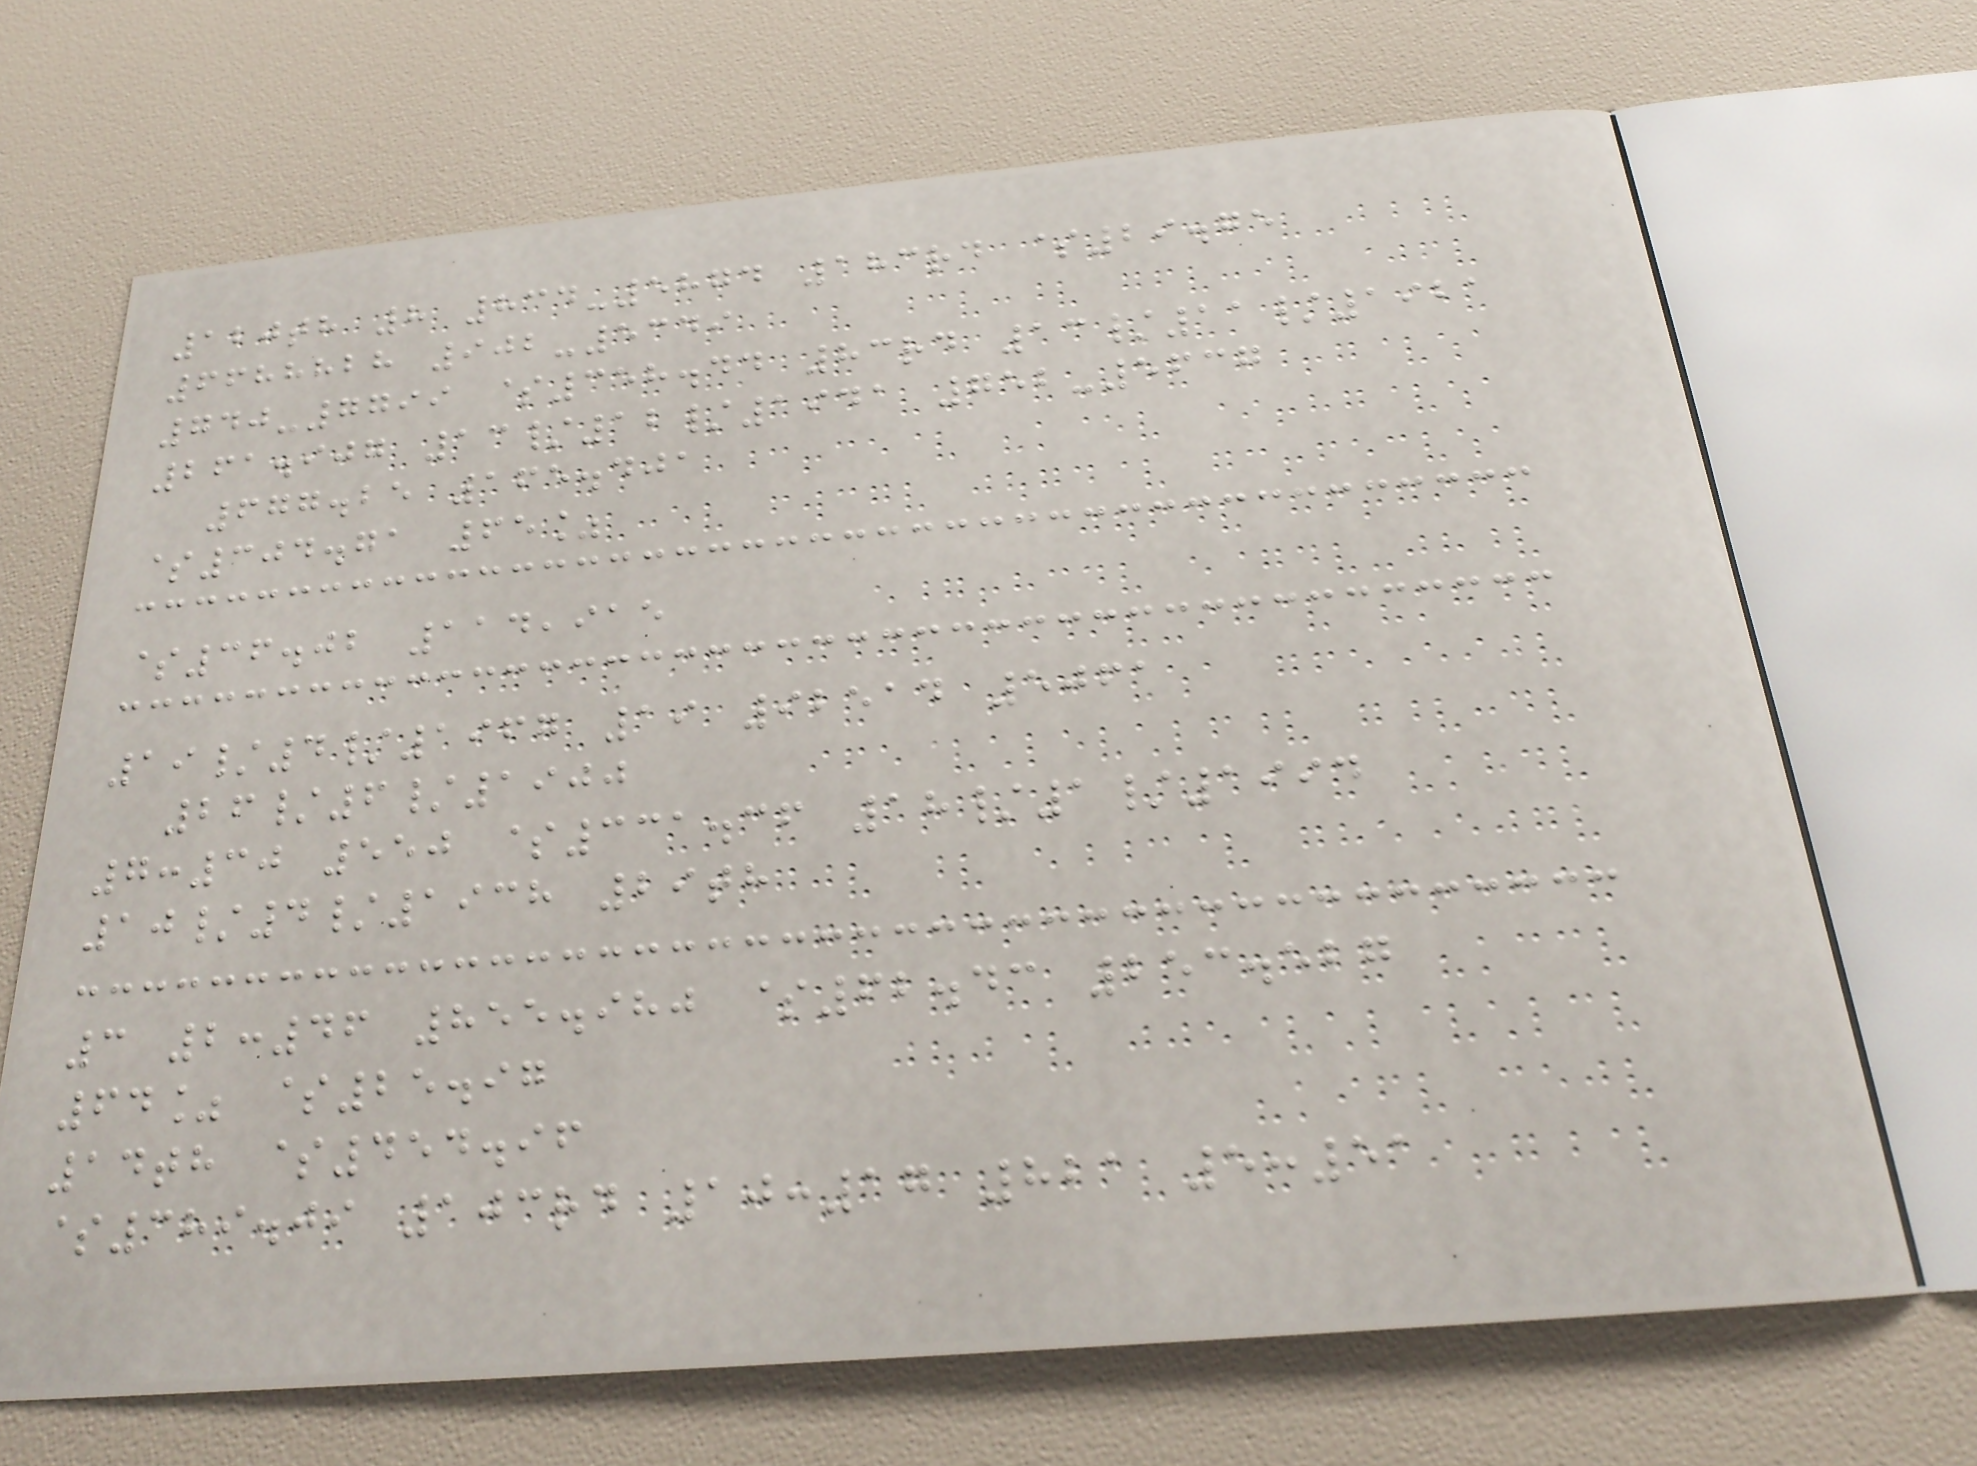120th 8 834-5874 183rd $29.75
6688828 902-5349
740-7799 $358.44 83rd 13/11/1921
261.907 13/12/1941 752-5637
677.25 165.401
$304.71 65%
$36.02 114,915
19/4/1967 19 92514 5061
26/6/1900
7:30 550 $331.36 18/1/1994
10/4/1938 29th
3 2:46 855.980 $62.43 253.527
64% $25.97
14th $454.96
$389.09 103rd 10:17 821 5:51
